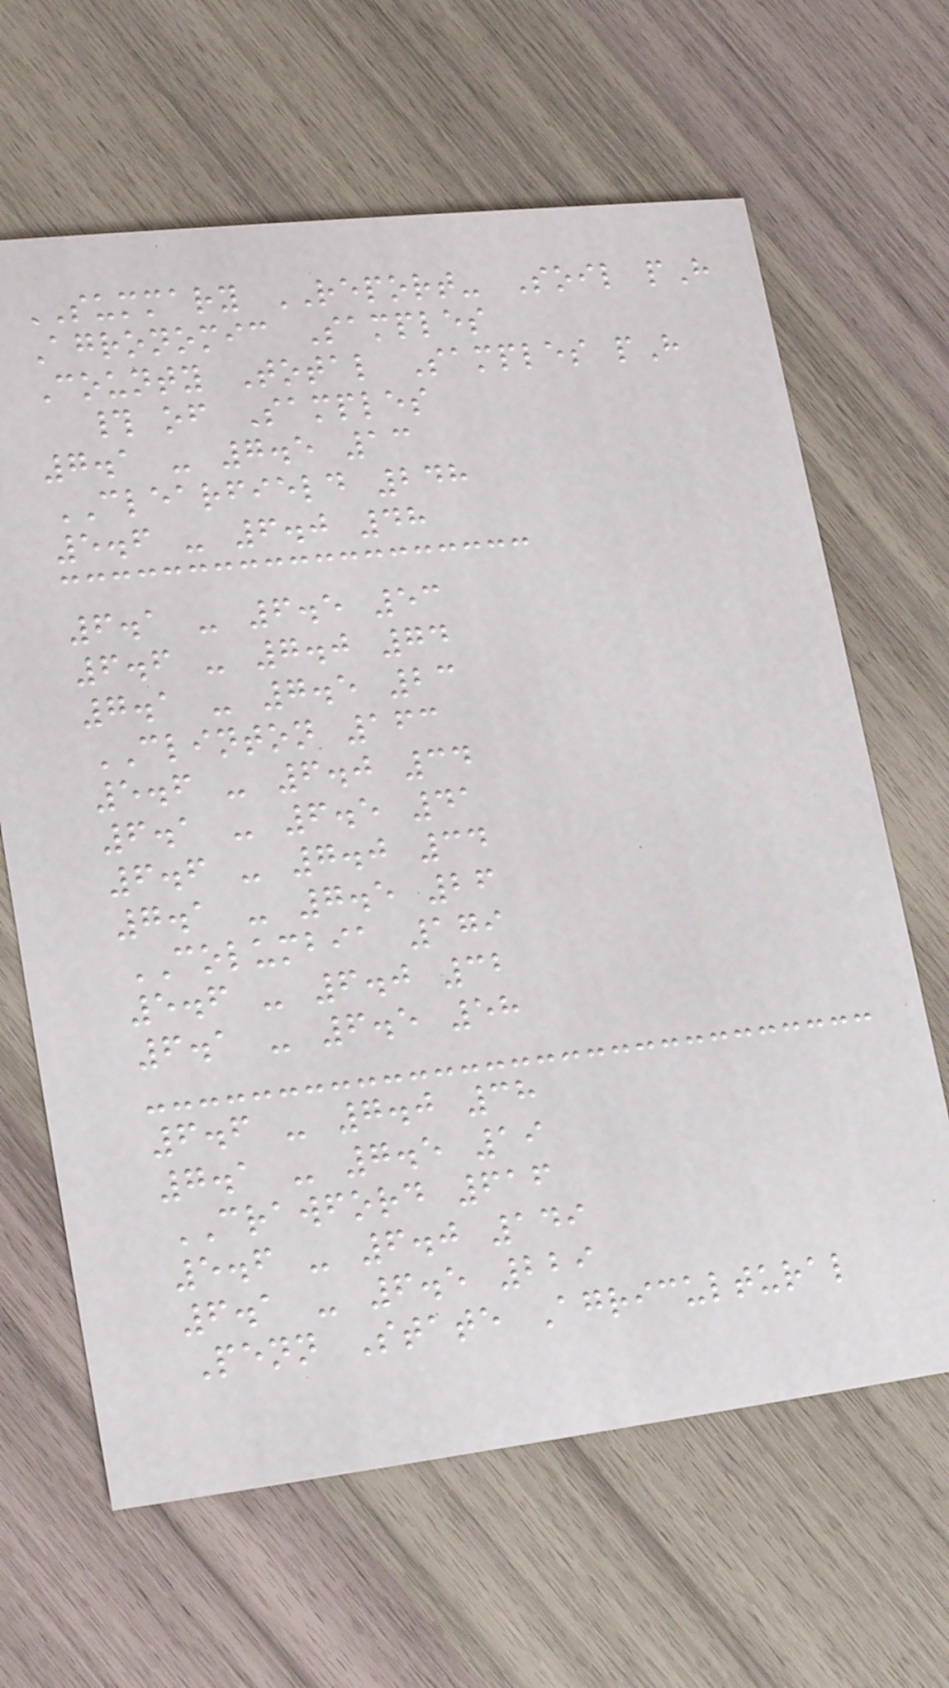SUMMARY REPORT- Soil pH
Agronomic Samples
County Total Samples pH
# of Samples
7.1 - 7.5 13
CLEARFIELD 248
5.6 - 6.0 48
6.1 - 6.5 53
6.6 - 7.0 74
7.1 - 7.5 23
CLINTON 163
5.6 - 6.0 34
6.1 - 6.5 41
6.6 - 7.0 34
7.1 - 7.5 26
COLUMBIA 179
5.6 - 6.0 32
6.1 - 6.5 58
6.6 - 7.0 38
7.1 - 7.5 19
CRAWFORD 616
5.6 - 6.0 149
6.1 - 6.5 229
Penn State Agricultural
